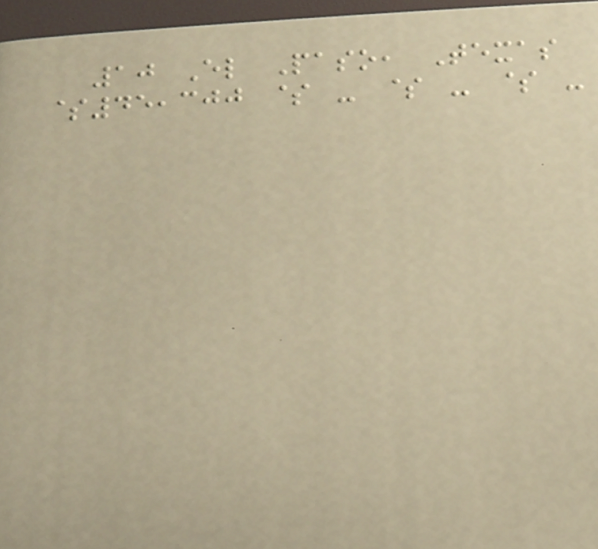10 El Paso, Texas
$45,300 $ - $ - $ -
